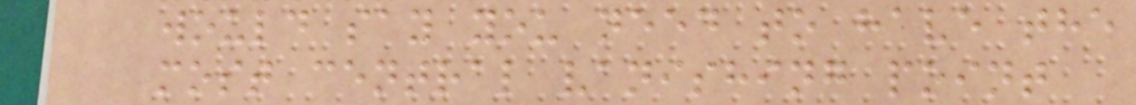would say you need to have the
most central vanishing point
